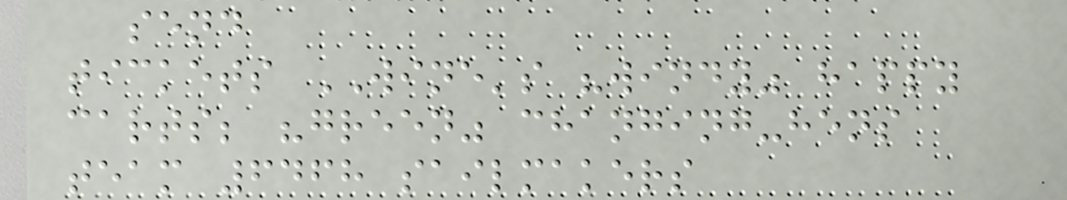send
tickets WINE's "windy" happy
carts; "green" changing-hens
team 6468 sailmakers
